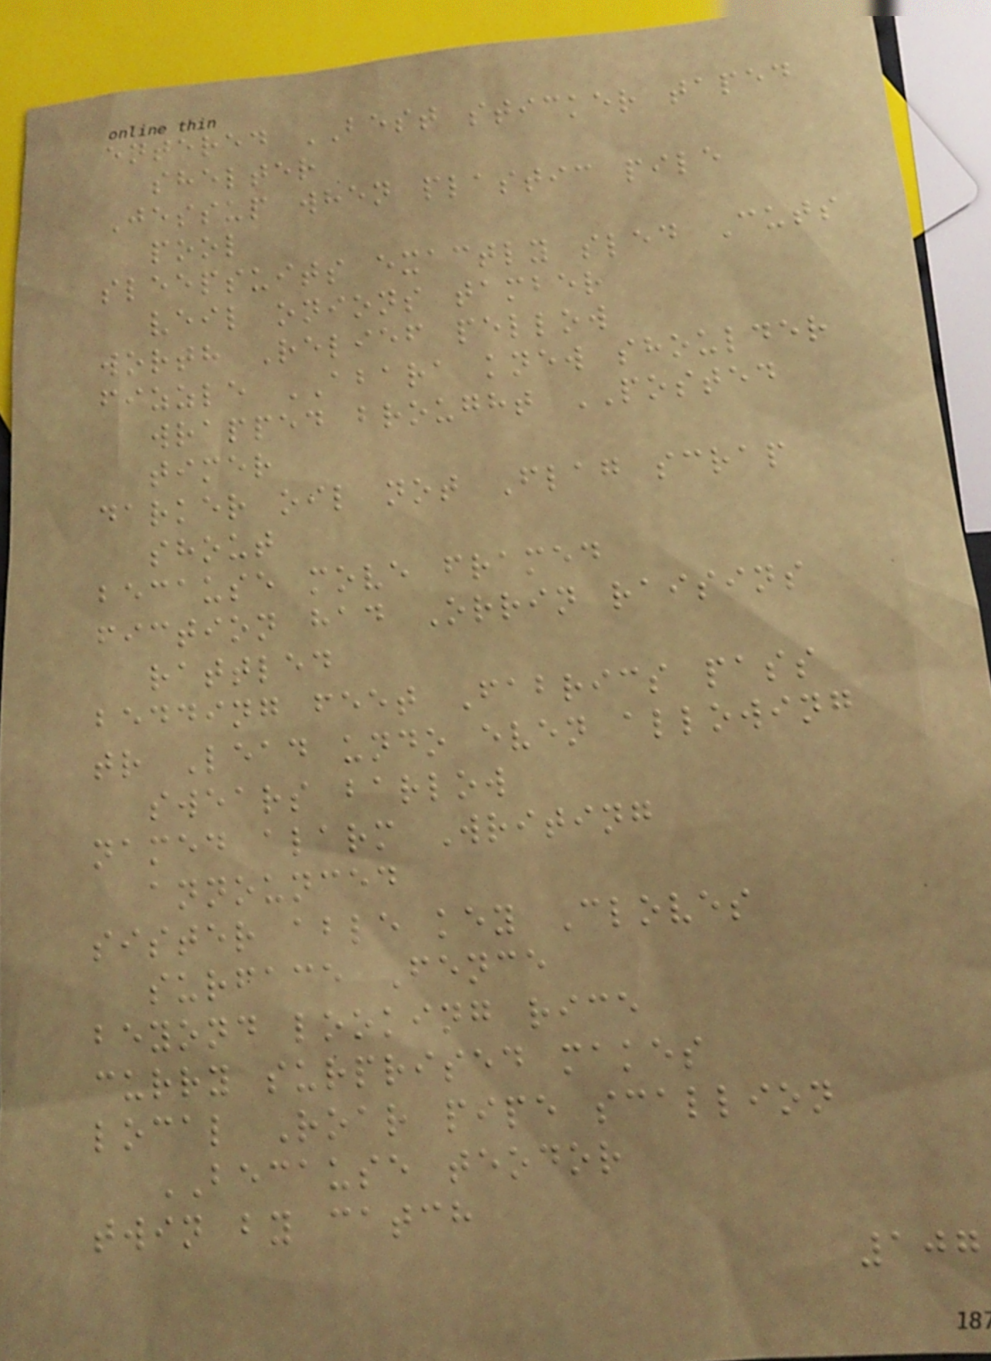entered BEST sticker taped
shelter
Jessup when plastic pile
pool
sleepsuits exactly sled Cuts
veil onions tamber
worth Relief pellow
fizzle ABARA knew shoulder
wrapped brought POSTED
timer
darker oil not Flag scrap
shout
because move framed
fiction had Orrin raisins
rattled
bedding feet Fabrics pass
tr Lead undo even allowing
swears barlow
named alarm Writing
announced
sister able key Cloves
surface Fence
beyond looking rice
curry surprised makes
local Roar pipe scallion
BECAUSE teodor
twin by catch
107
